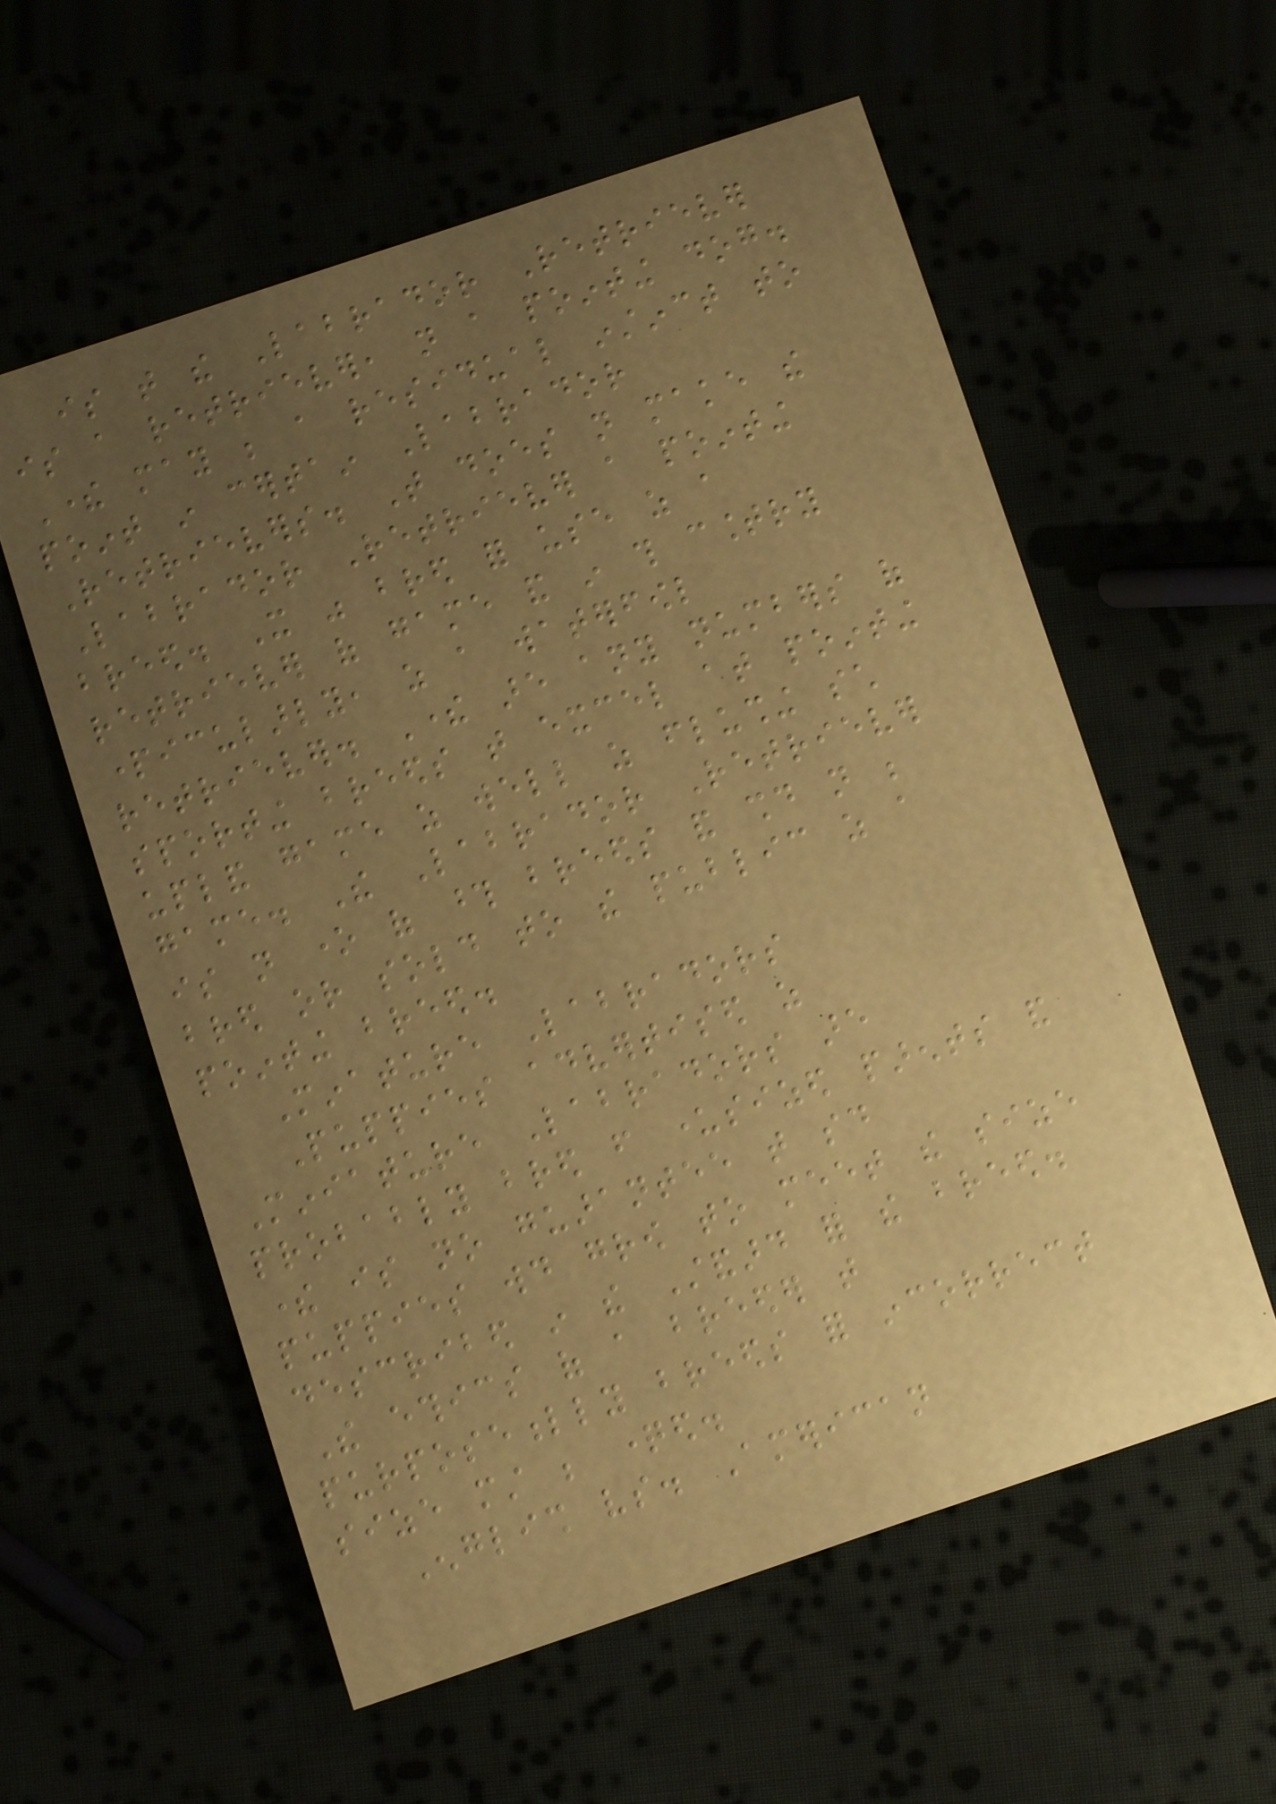is that the Labrador Retriever
is a retriever, not a pointing dog.
There may be a residual instinct to
point in certain Labrador
Retrievers. That does not make the
Labrador Retriever a pointing
breed. It was bred for use as a
retriever of game and in this country
particularly, as a waterfowl
retriever. There are any numbers of
sporting breeds that excel at pointing
upland game as well as flushing such
game. The Labrador Retriever
is not one of those breeds and should not be
bred or sold to the public as a
pointing breed.
Minature Labradors
Puppies advertised as
Miniature Labradors are
probably bred from undersized parents and
there is no guarantee that said
puppies would grow to meet the size
described in the Standard for the breed.
The ethics of a breeder that
purposefully breeds for incorrect
size must be questioned.
English vs. American
